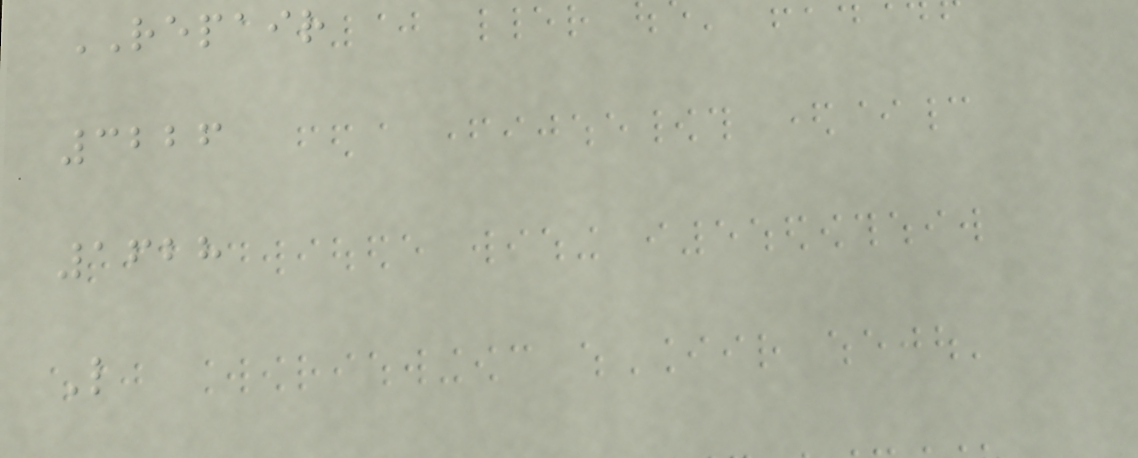REPAIR
3226
1628
L
